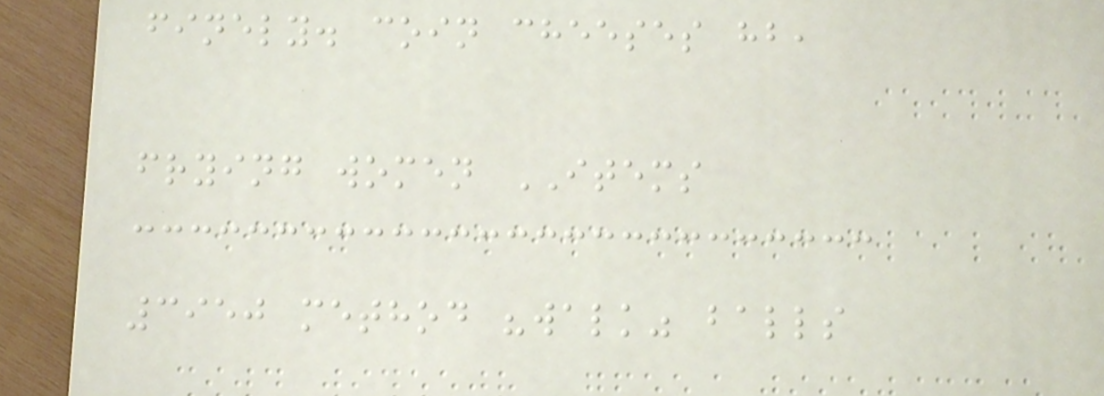finely. coin cheeses hb,
frying women ITEMS
3950 method "walk" balls
